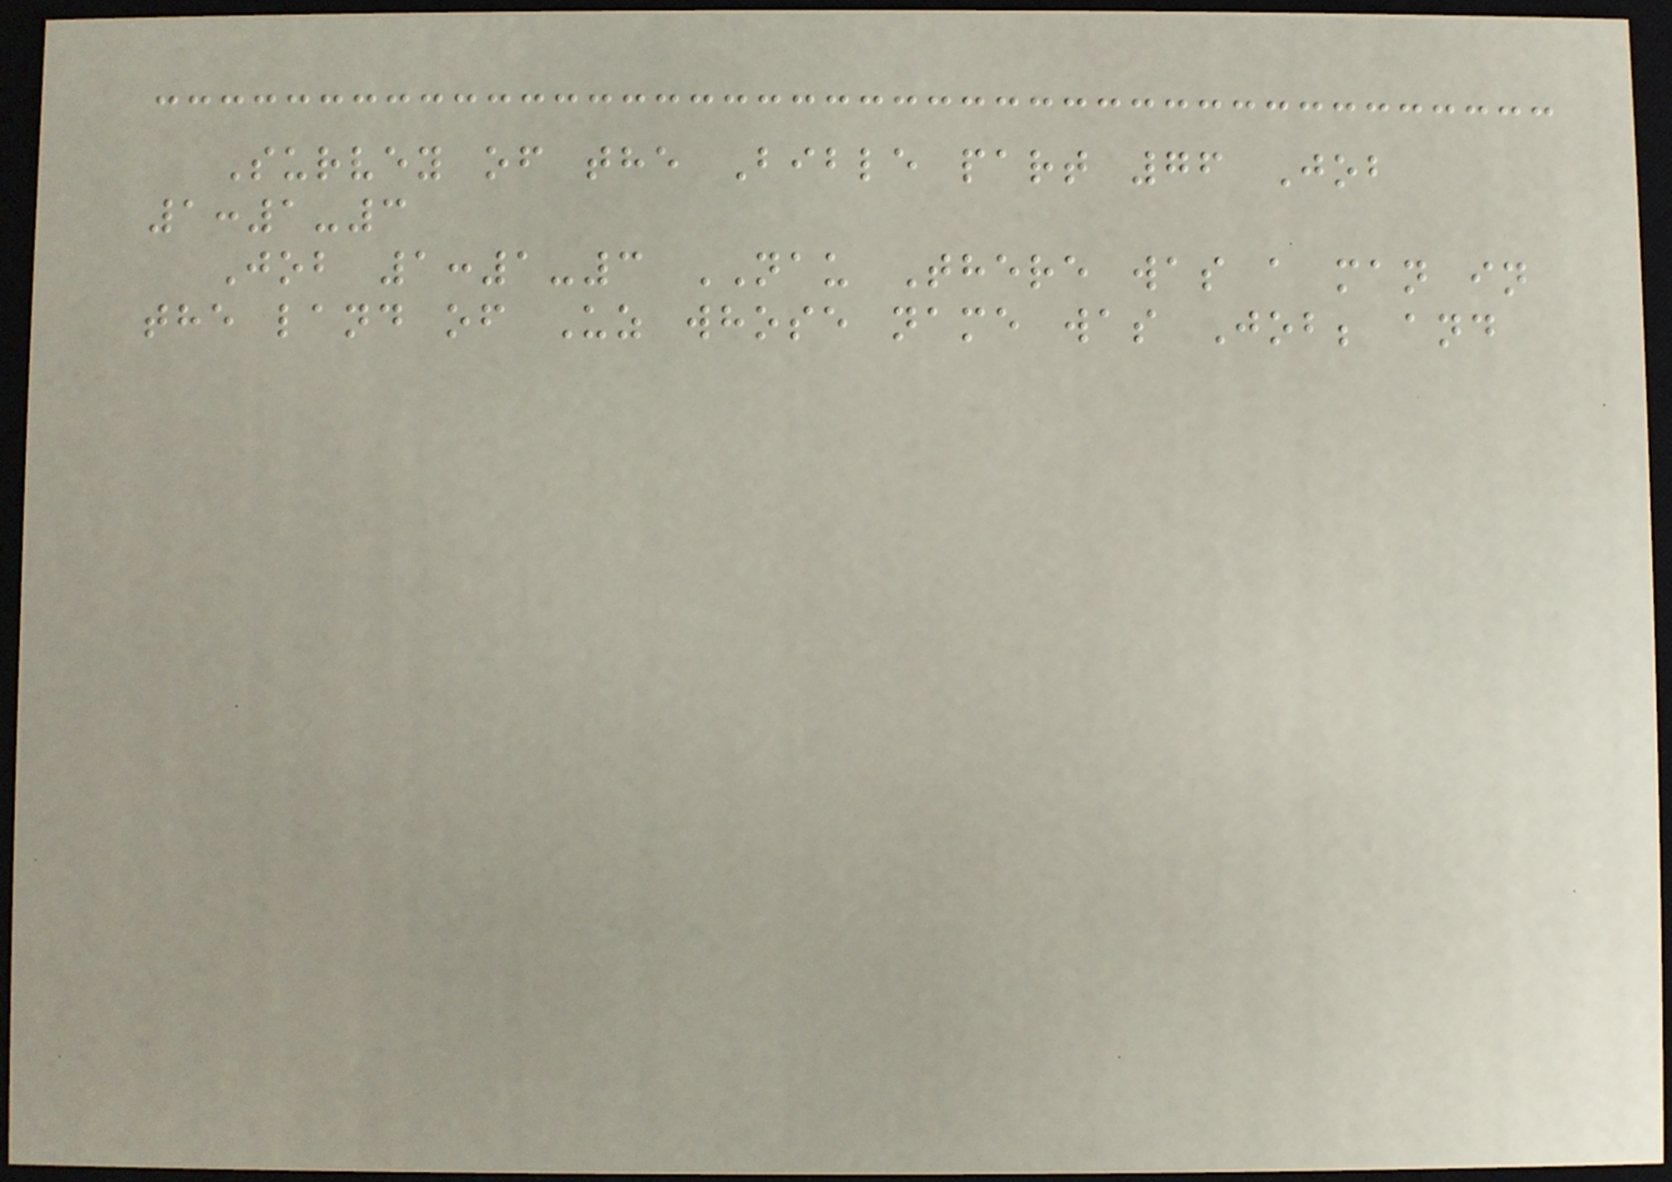Survey of the Bible part 76 Job
1:1-3
Job 1:1-3 NAU There was a man in
the land of Uz whose name was Job; and
